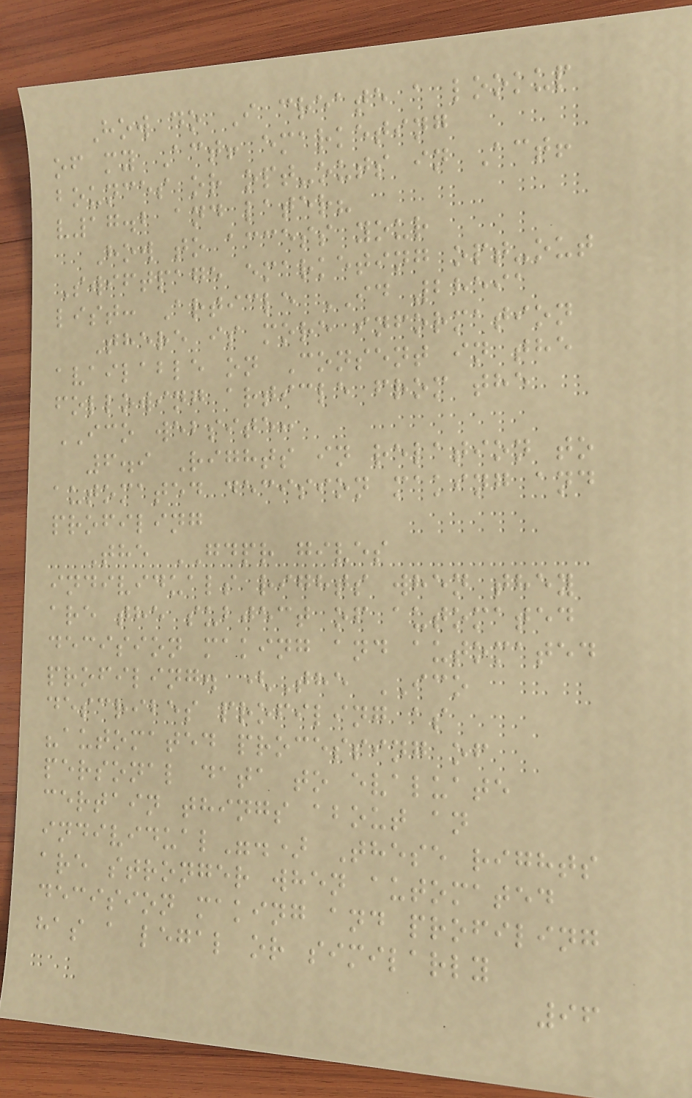How do I create a lookup
of my Act! emarketing
bounces or opt-outs in Act!
v17.2 and later?
How to access your
Swiftpage emarketing opt-out
list: Article ID 28591
There is more information
available on Consent in the
following article from the
ICO website:
6.9 Rights in relation to
automated decision making and
profiling
The GDPR gives
individuals rights when they
are the subject of automated
decision making and automated
profiling. (The ICO
describes profiling as
"automated processing of
personal data to evaluate
certain things about an
individual".) These rights
are stronger when automated
decision making and profiling
has a legal or similarly
96
